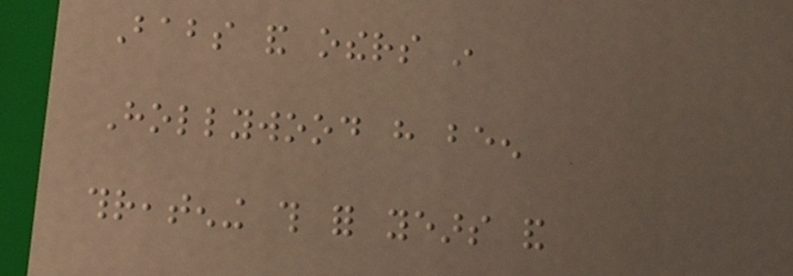Babs and others in
Hollywood have been
threatening this for years and
